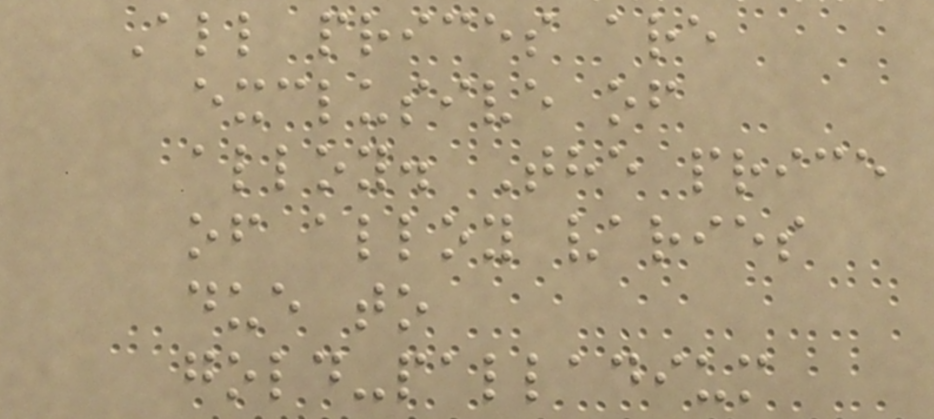All prices are
exclusive of
alloy. The price
of alloy varies
due to
gold-palladium
